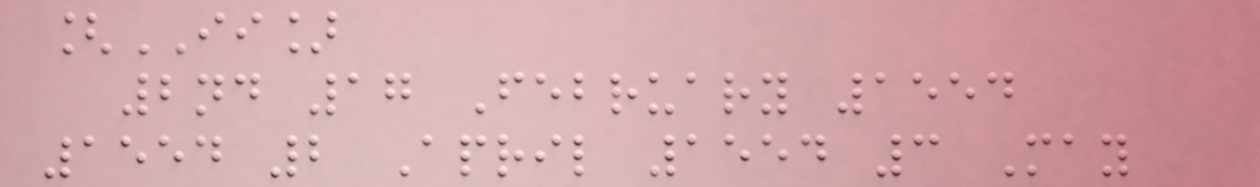[II]
2nd 17 February 1554
1554 2 April 1554 3 May
